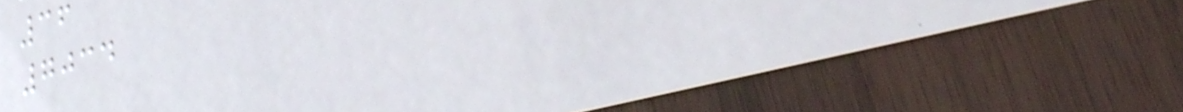36
7034
